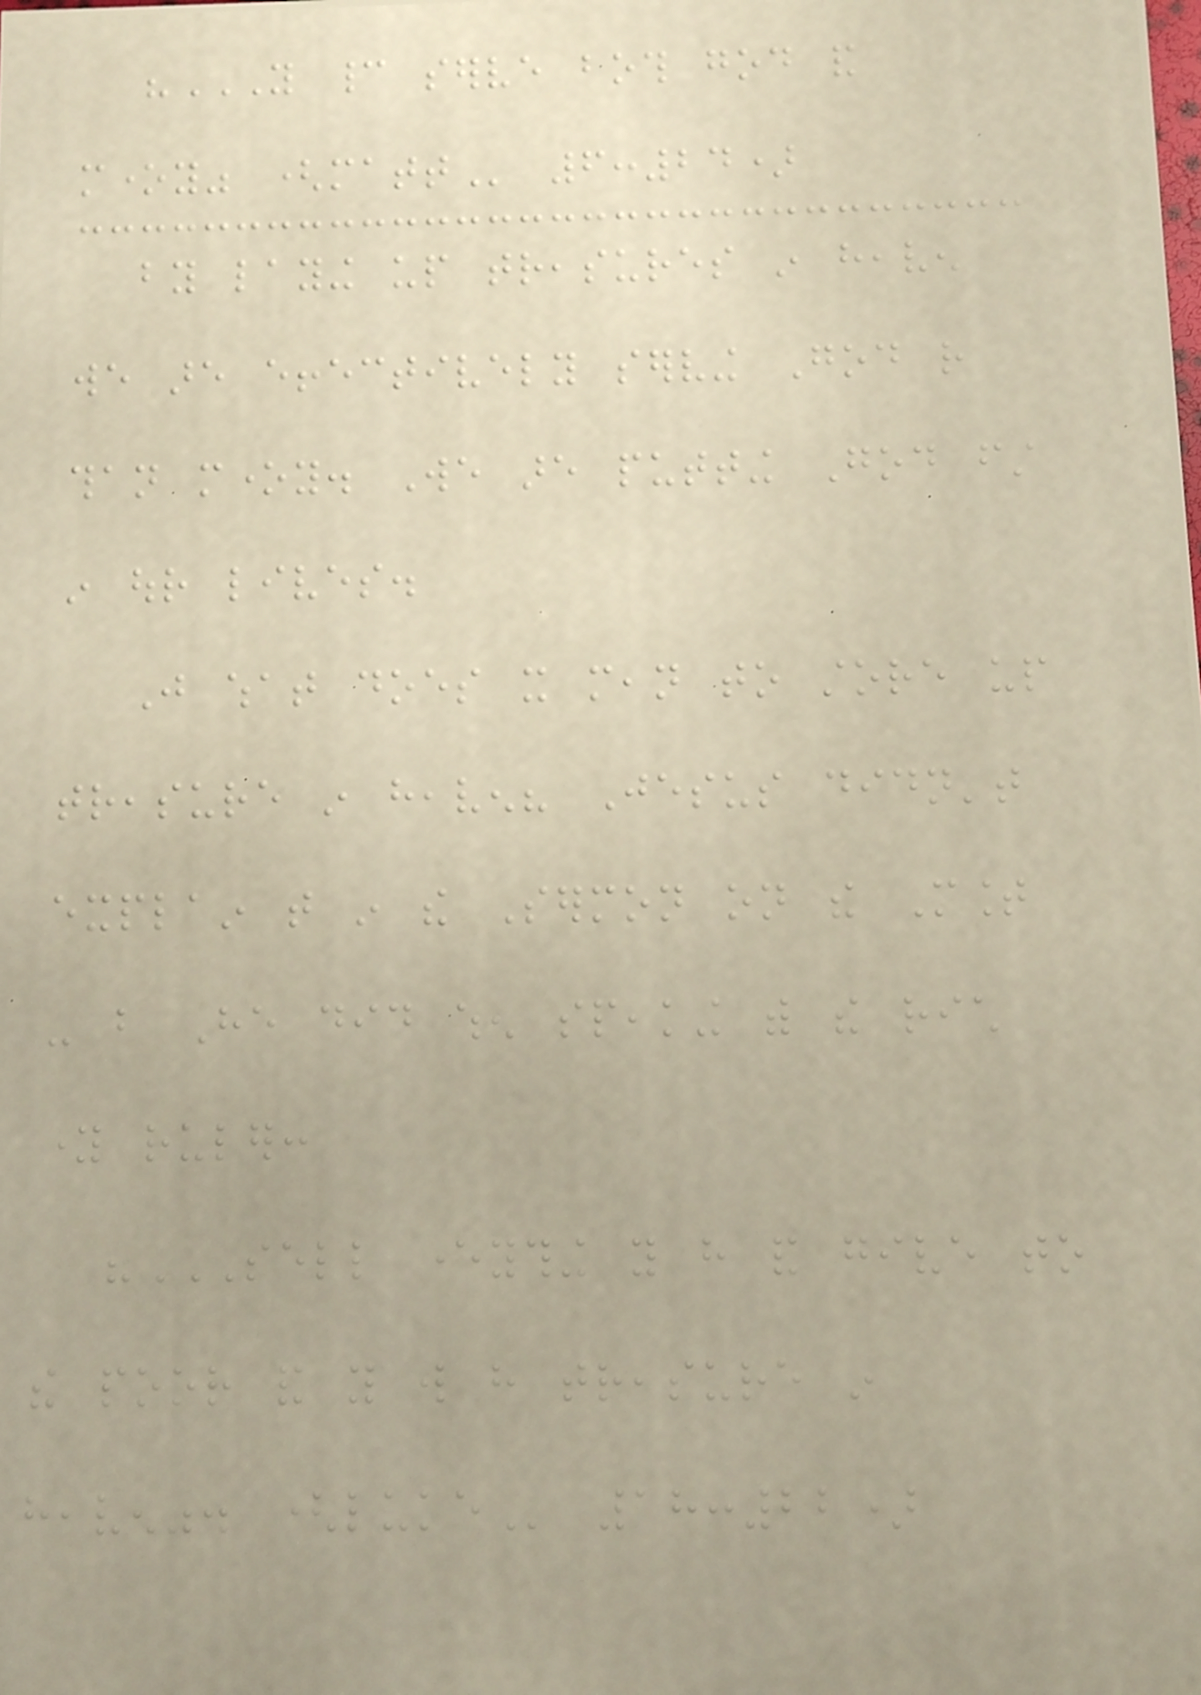"YOU CANNOT SERVE BOTH GOD AND
MONEY" (MATT 6:24)
by laying up treasures in heaven
we are effectively serving God rather
than money. We are putting God first
in our lives.
Just what does it mean to store up
treasure in heaven? Jesus didn't
explain that in the Sermon on the Mount
- but He did when speaking with the rich
young ruler:
"SELL EVERYTHING YOU HAVE AND GIVE TO
THE POOR AND YOU WILL HAVE TREASURE IN
HEAVEN". (LUKE 18:22)
